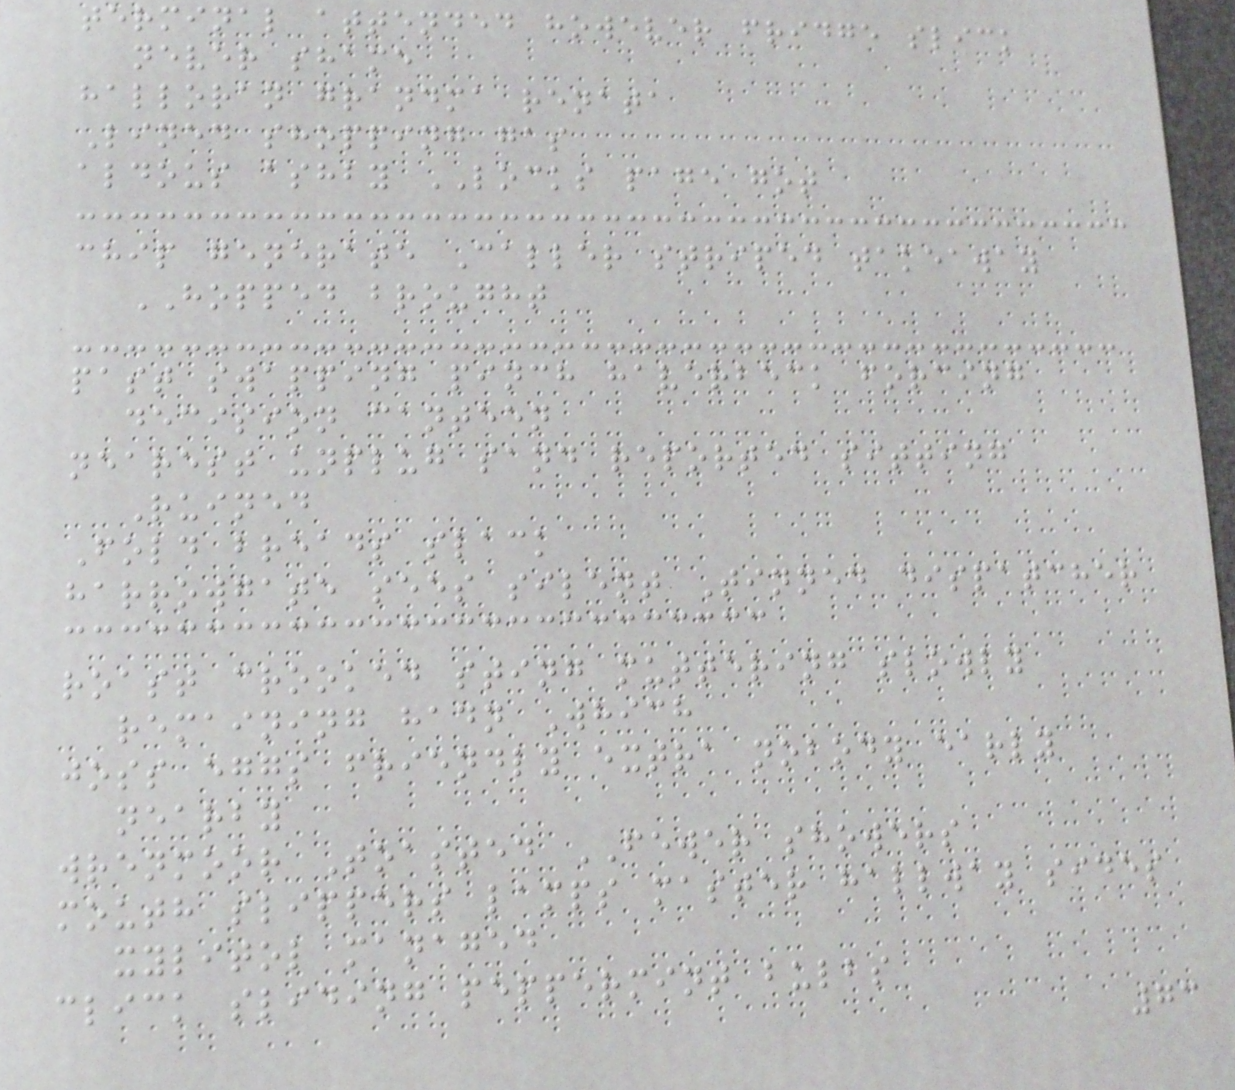terminal attended however fridge slick
never shame
halloran grandma renata
Lined shopping gas
aldous ashby LOCKS page got
chip generate Caller striped takeaway
HOPPED brought
past swapping pinch haverbeck forcing
decision canteen
nearest unplug sand reported sitting
Ruined
Fold breads slack
harrowgate sees silent Tinned dispatcher
roast crooked sting muttering slowly
remaining hadn Which
joss eggs friendly extra nobody early
nearby
wrenmoor Toasted FEWER showers
mouth slippers lamps master hallway sides
xylitol managed
click sliding peppermint bulbs
73
